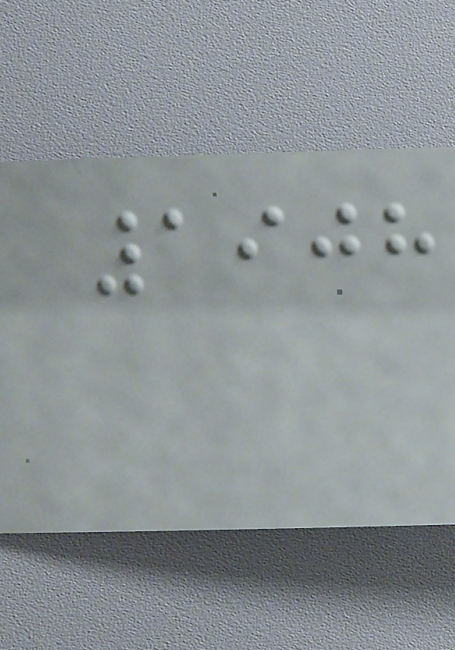1908
